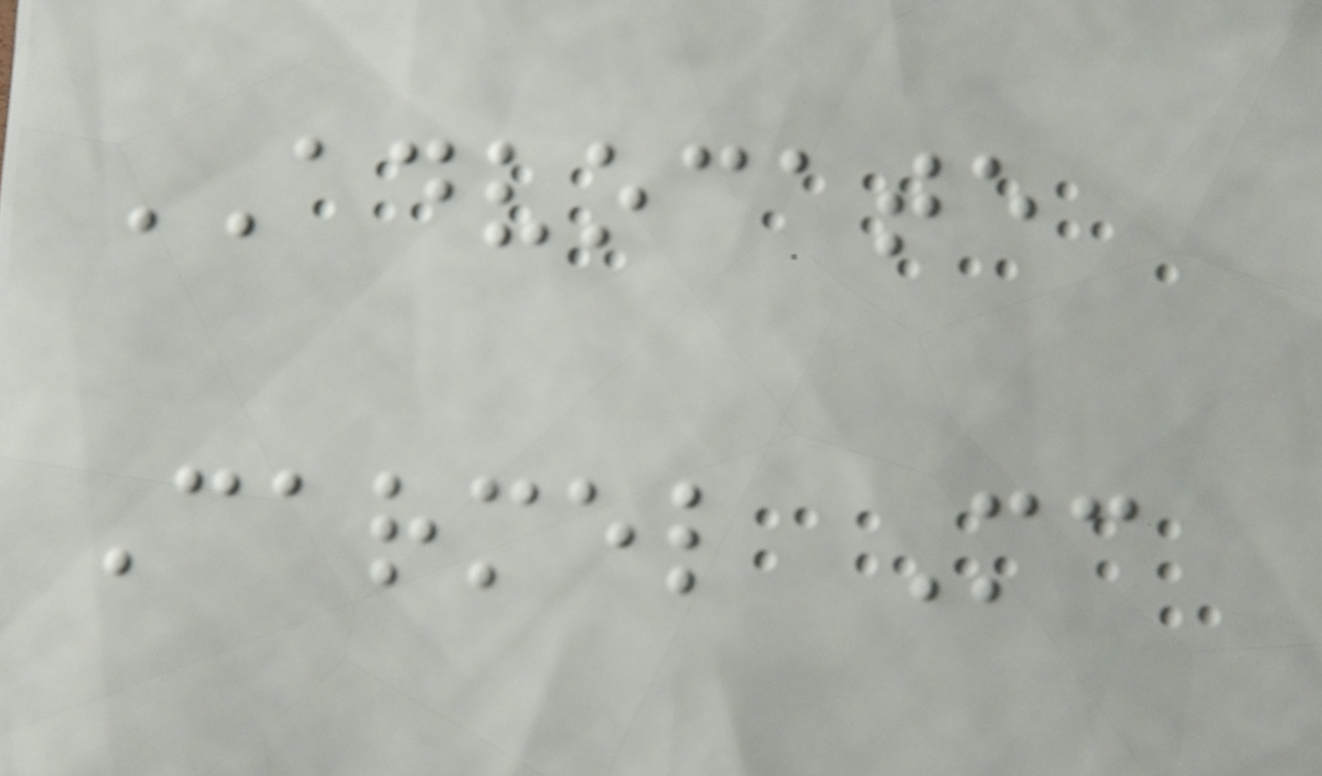ADVOCATE
Carmel Mc
